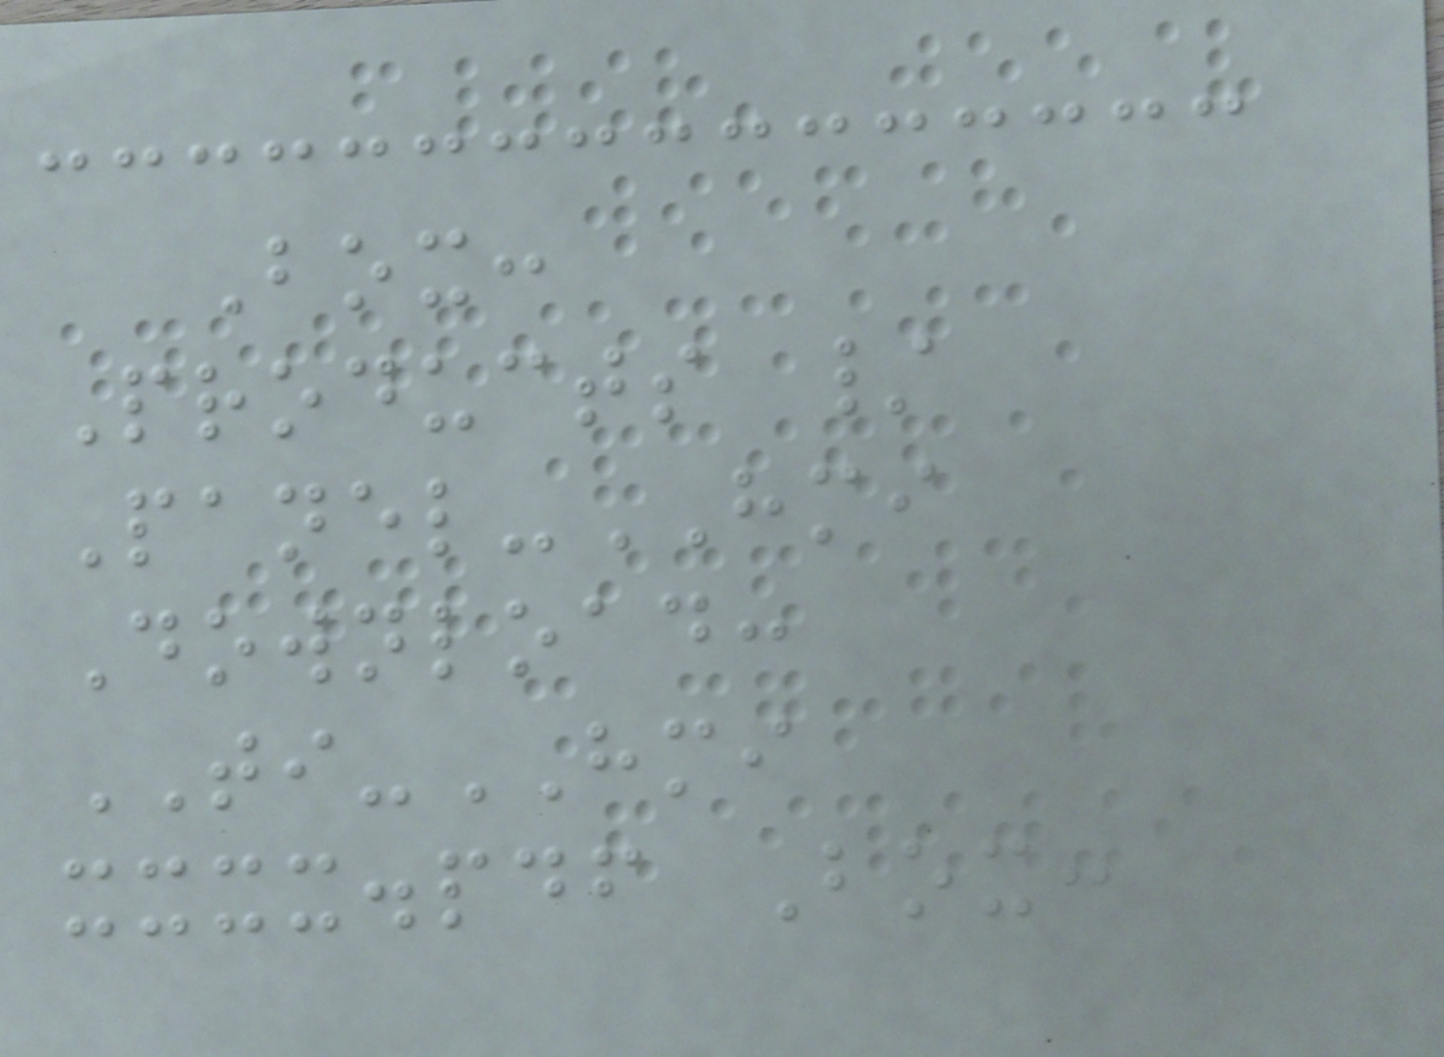Box:
Products /
Panel-HMI
Download:
TI-HMI
xxxx.pdf Box:
